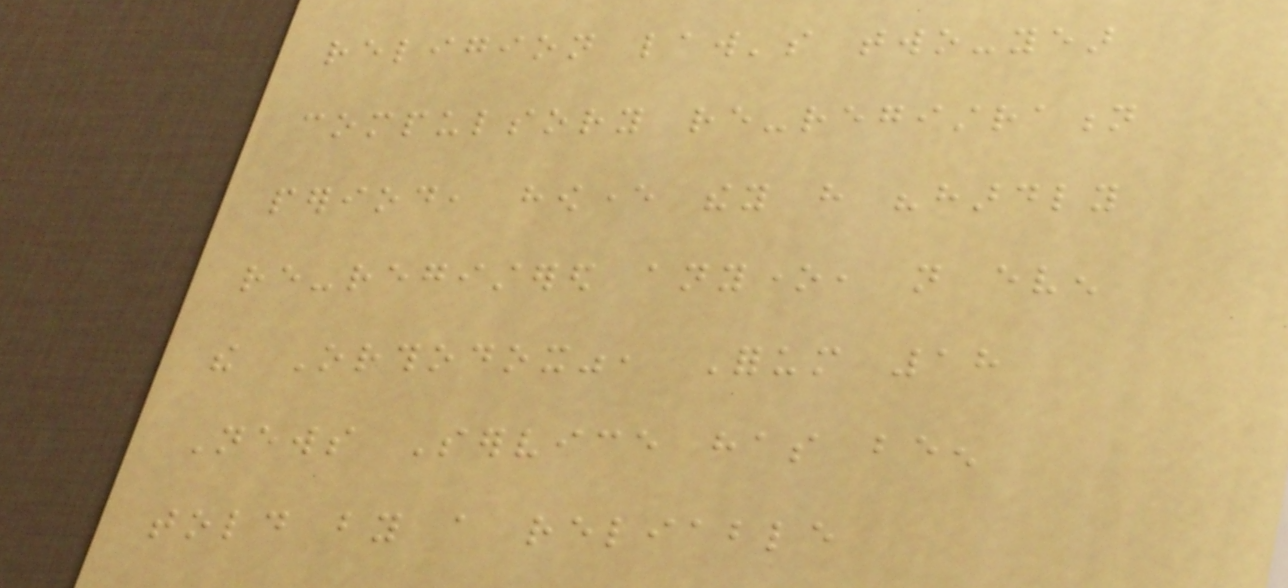religion law's two-year
compulsory re-registration
period, however they have "hardly
re-registered anyone, not even
the Orthodox", Forum 18
News Service has been
told by a reliable
